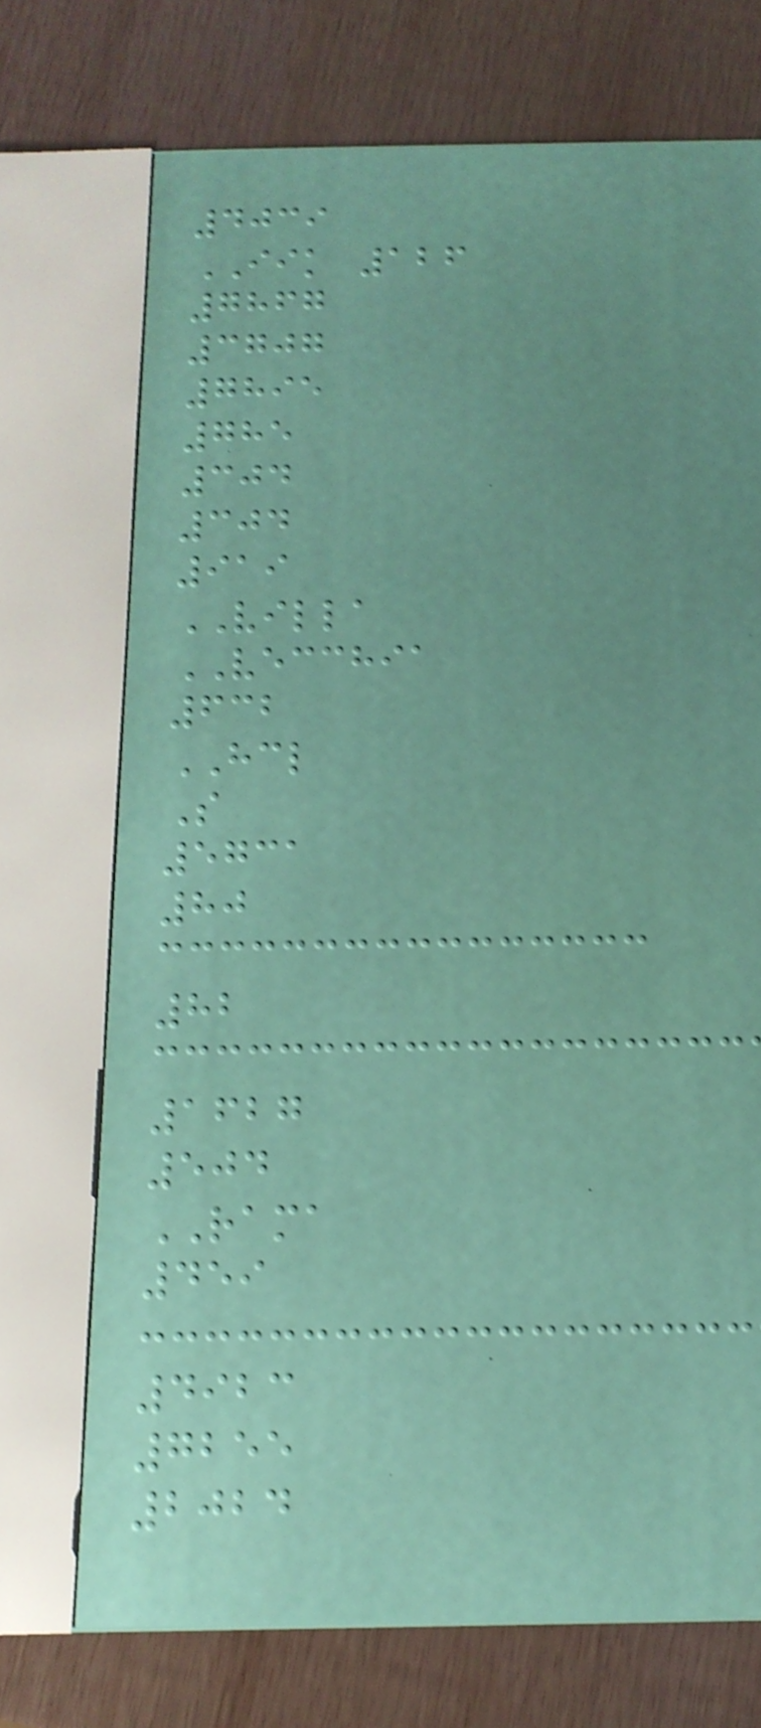4039
IIK 126
7867
3707
7895
785
304
304
919
VILLA
VECCHIA
632
HCL
S
5731
80
82
1627
504
RAMA
459
4923
7255
2024
